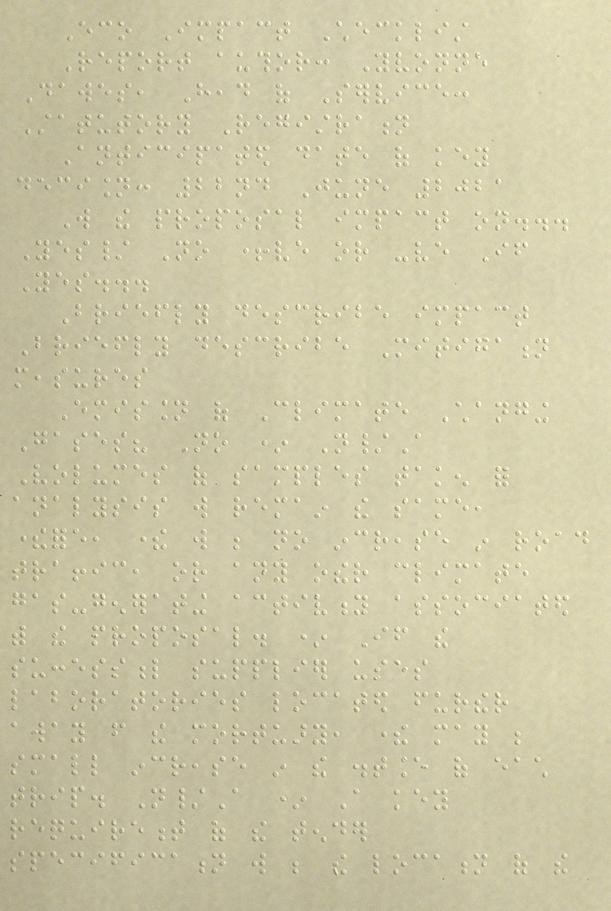Eco Impact Checklist
Report author: Yvonne
Dawes, Head of Service:
Statutory Registration
Anticipated date of key
decision: 22nd June 2021
Will the proposal impact on...
Yes/ No +ve or -ve If
Yes...
Briefly describe impact
Briefly describe Mitigation
measures
Emission of Climate Changing
Gases? No * N/A
Volumes of samples taken for
analysis will remain the same,
therefore, there will be no increase in road
traffic, or any other climate
gas-generating activity associated
with the proposal. * If the
successful supplier uses
laboratories located further
away from the mortuary, there may be
small increase in the distance of each
trip. N/A * A key
requirement of the tender
specification will be the location of the
